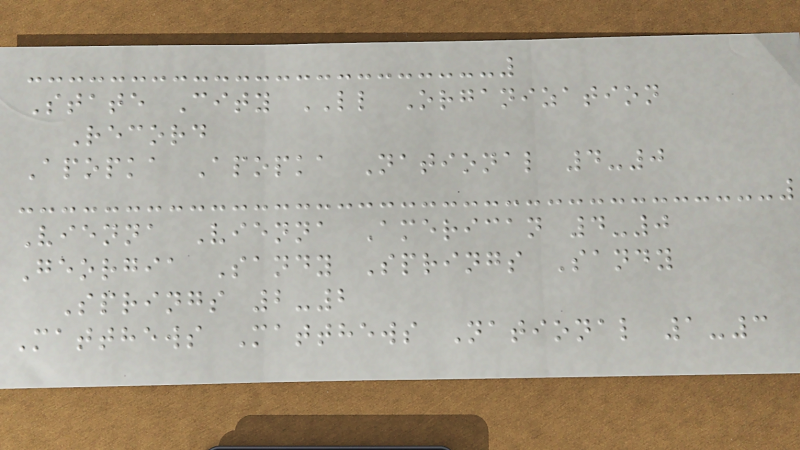State City LL Organization
Record
Apopka Apopka National 4-0
Vienna Vienna American 4-0
Georgia Sandy Springs Sandy
Springs 2-2
Matthews Matthews National 1-3
